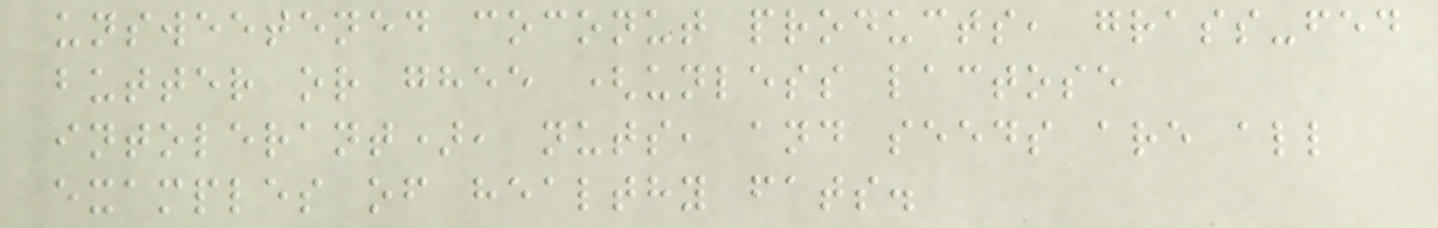unsweetened coconut products, grass-fed
butter or ghee (unless lactose
intolerant), nuts, and seeds are all
examples of healthy fats.
